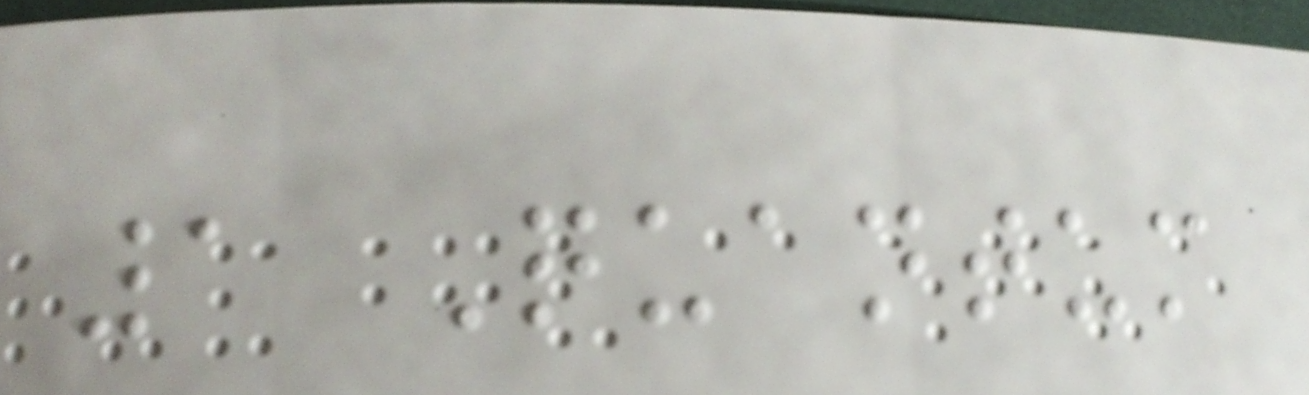1 Quantum
